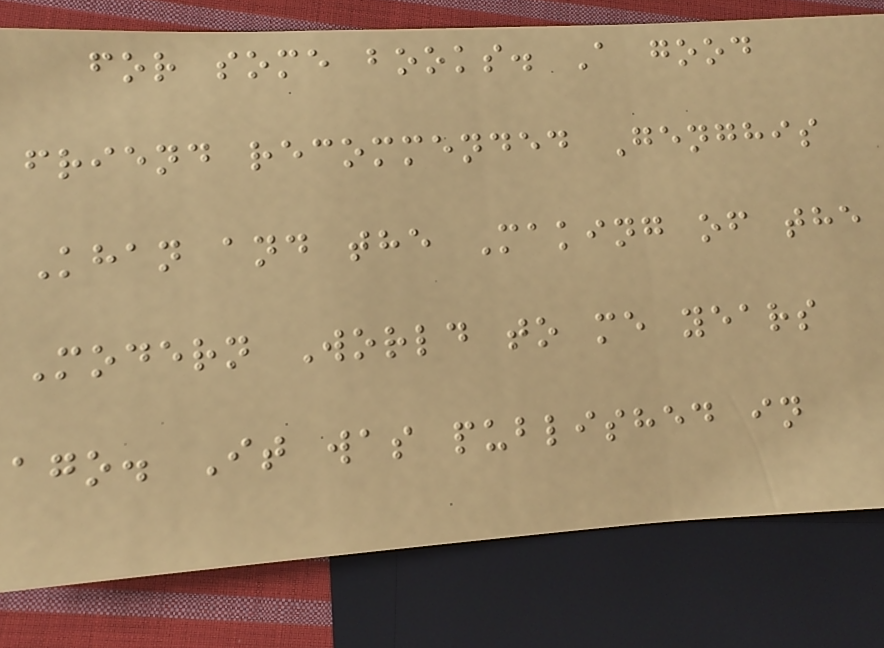for some books. A good
friend recommended Genghis
Khan and the Making of the
Modern World to me years
ago. It was published in
